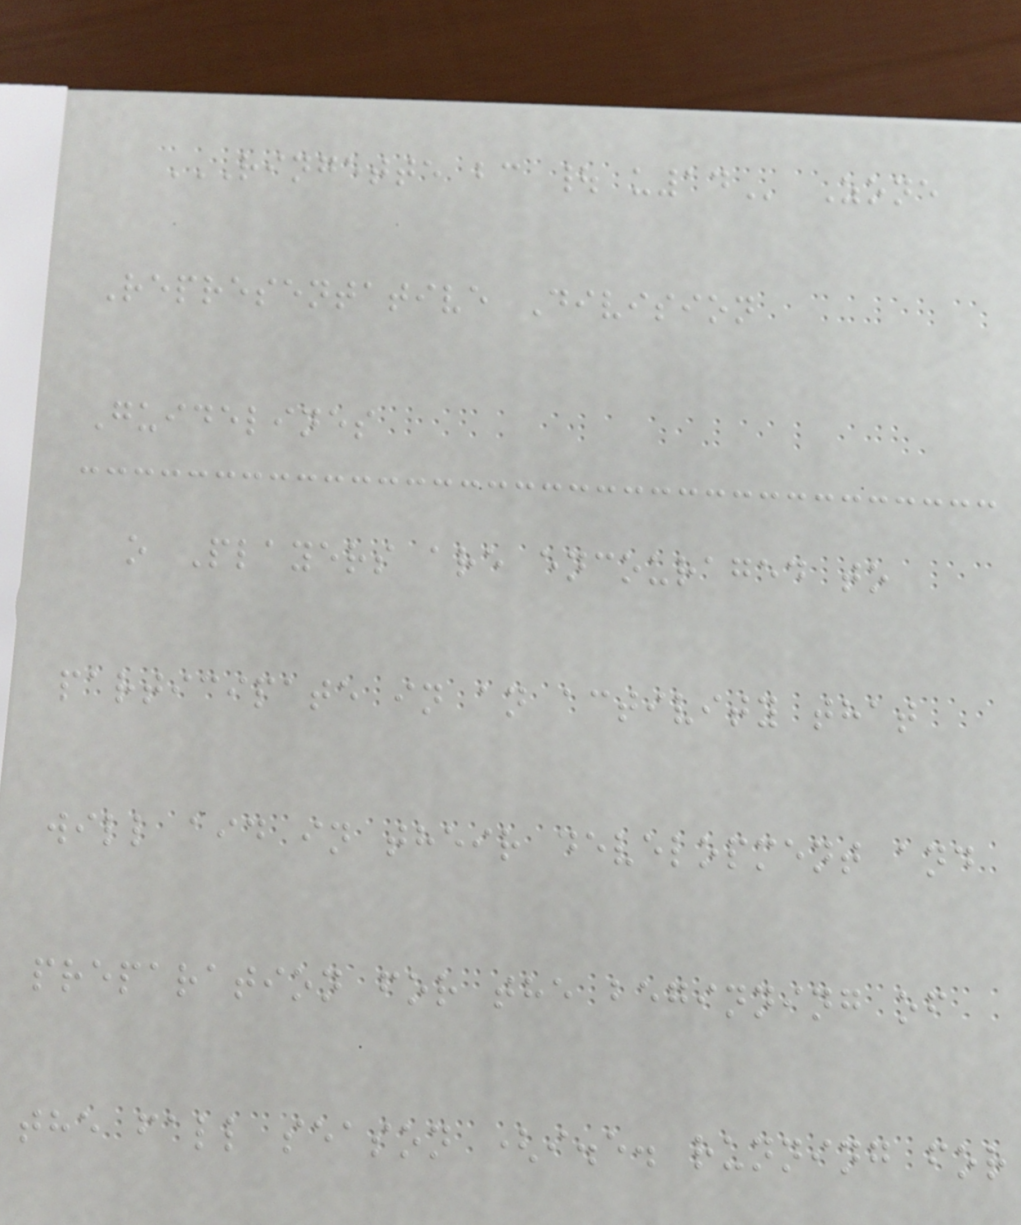RINGETTE BC | U14 Zone
Representative Division
Guidelines
o Players are encouraged to
participate in an activity that
will aid in their development and
preparation for the beginning of
the fall season (i.e. running for
